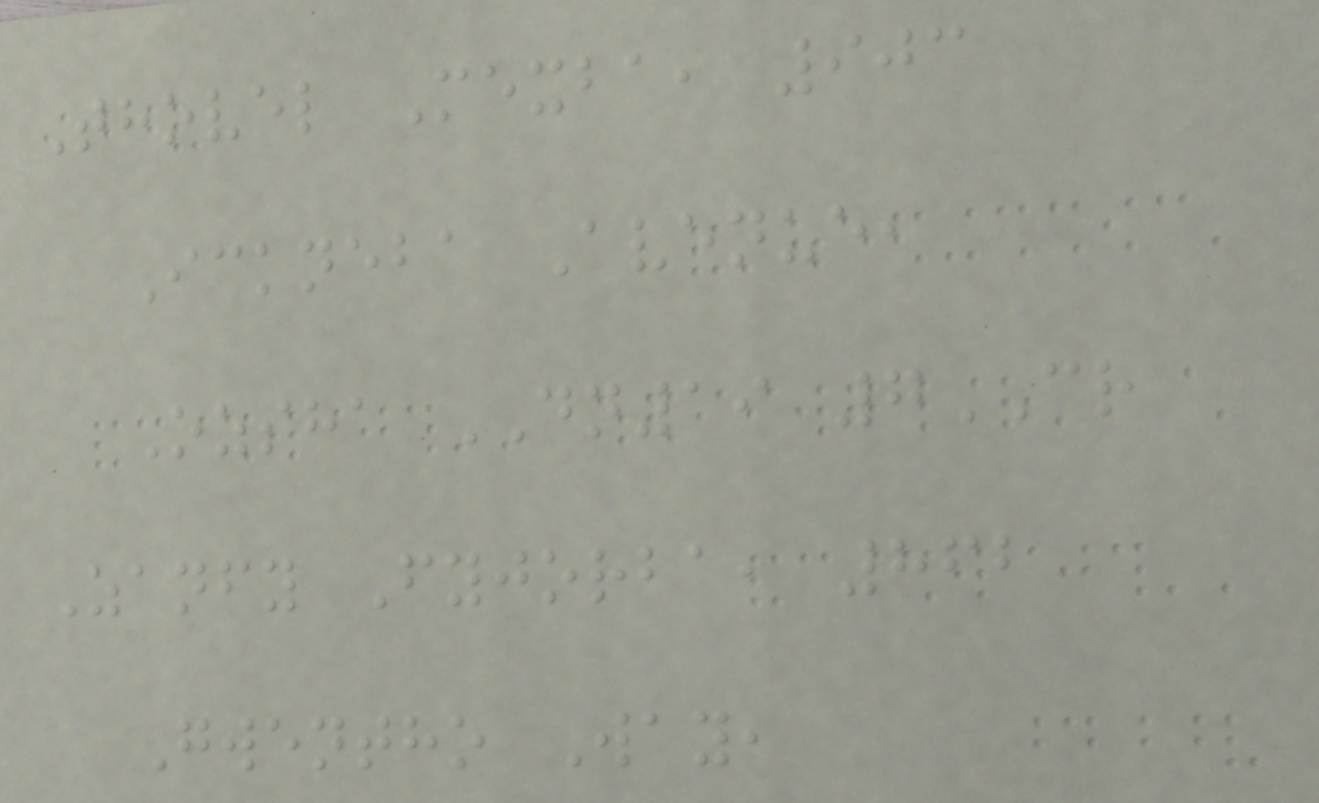Thovel Mexba, 903
Ickneba Avenue,
Ozsha DN19 7CR
Zanfy Fyjorba, 862
Gwentho Way,
